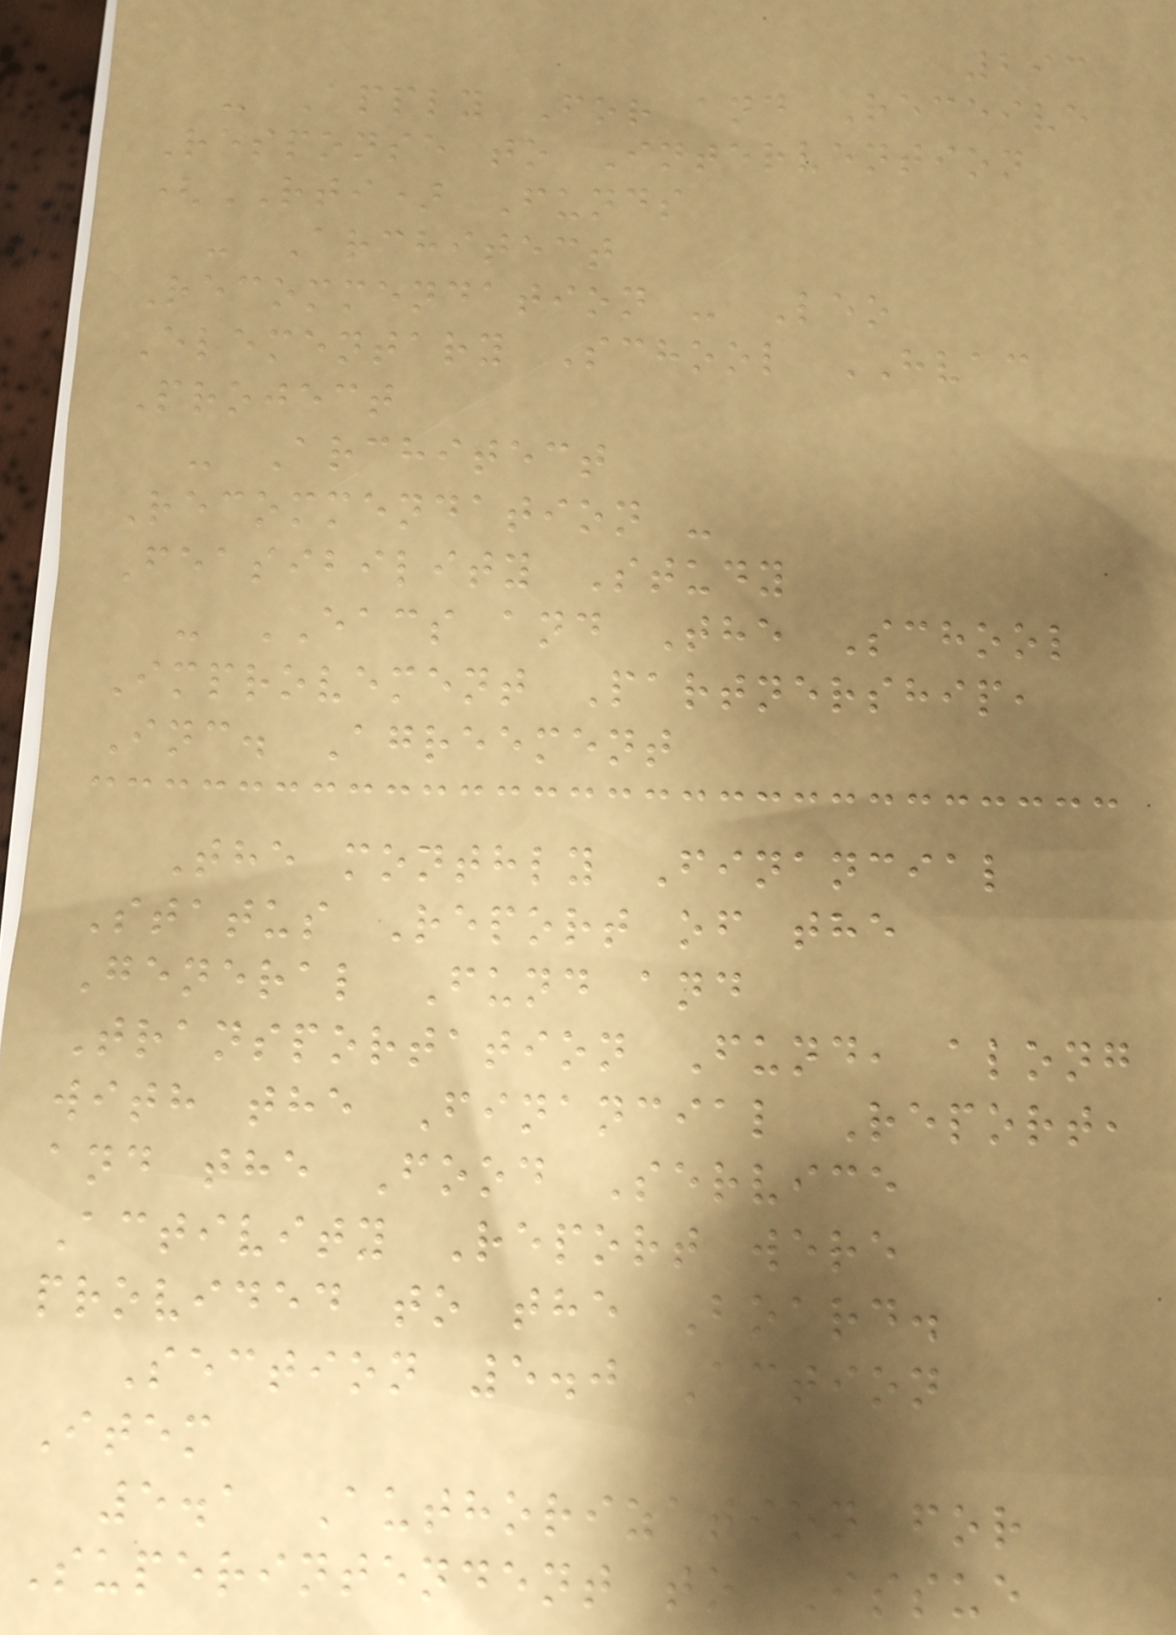293
- Apply For and Receive
Response to Intervention
(RTI) Funds
- Architect
Recommendation - Leo
Elementary School HVAC
Project
- Architect
Recommendation -
Feasibility Study
- EACS and The School
Improvement Partnership,
Inc. Agreement
The monthly Financial
Status Report of the
General Fund and
Transportation Fund, along
with the Financial Report,
and the Food Service
Activity Report were
provided to the Board.
Section 5.0 Action
Item
5.1 Authorization for
Superintendent to Issue
